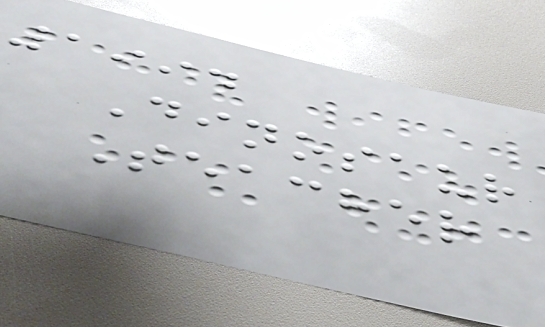1994
Dinosaur
Teacher
